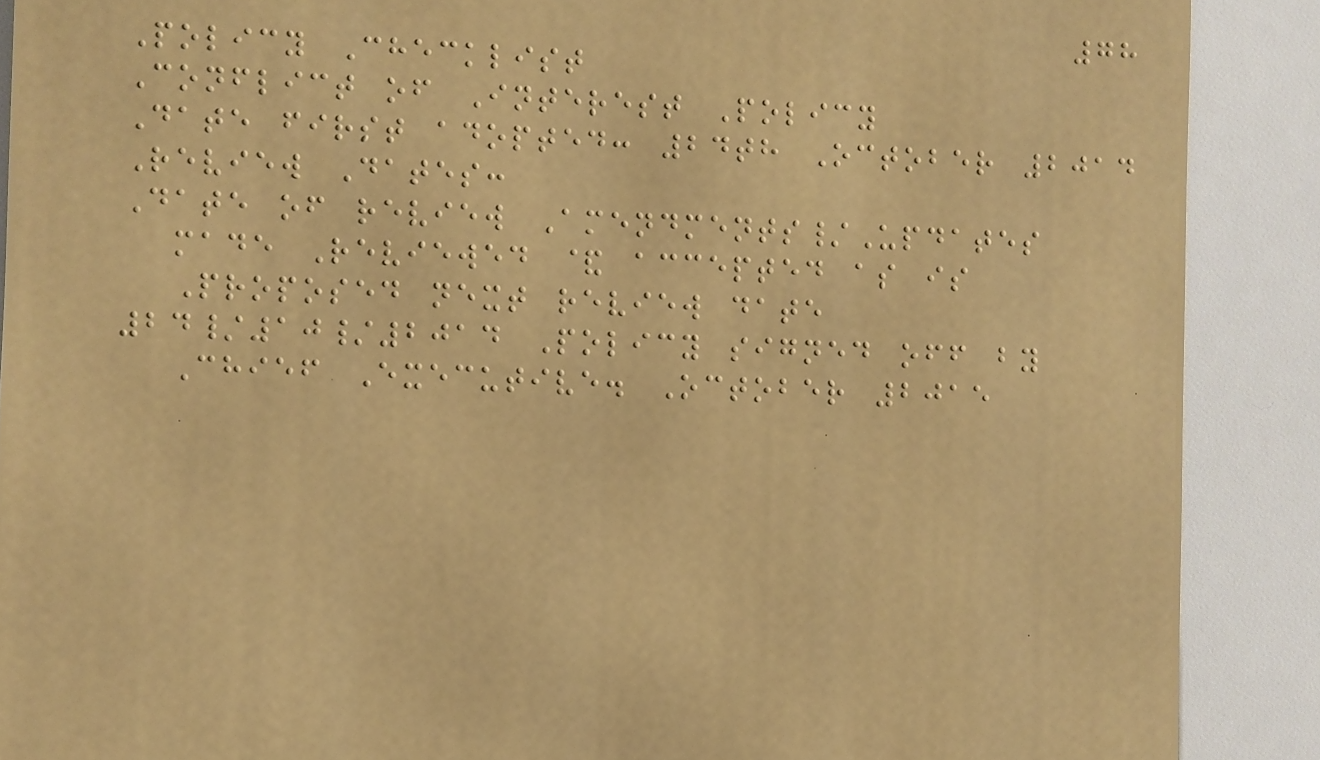78
Policy Checklist
Conflict of Interest Policy
Date first adopted: 24th October 2014
Review Dates:
Date of review Amendments/Updates
made Reviewed & accepted as is
Proposed next review date
24/10/2014 Policy signed off by
Chief Executive. October 2015
